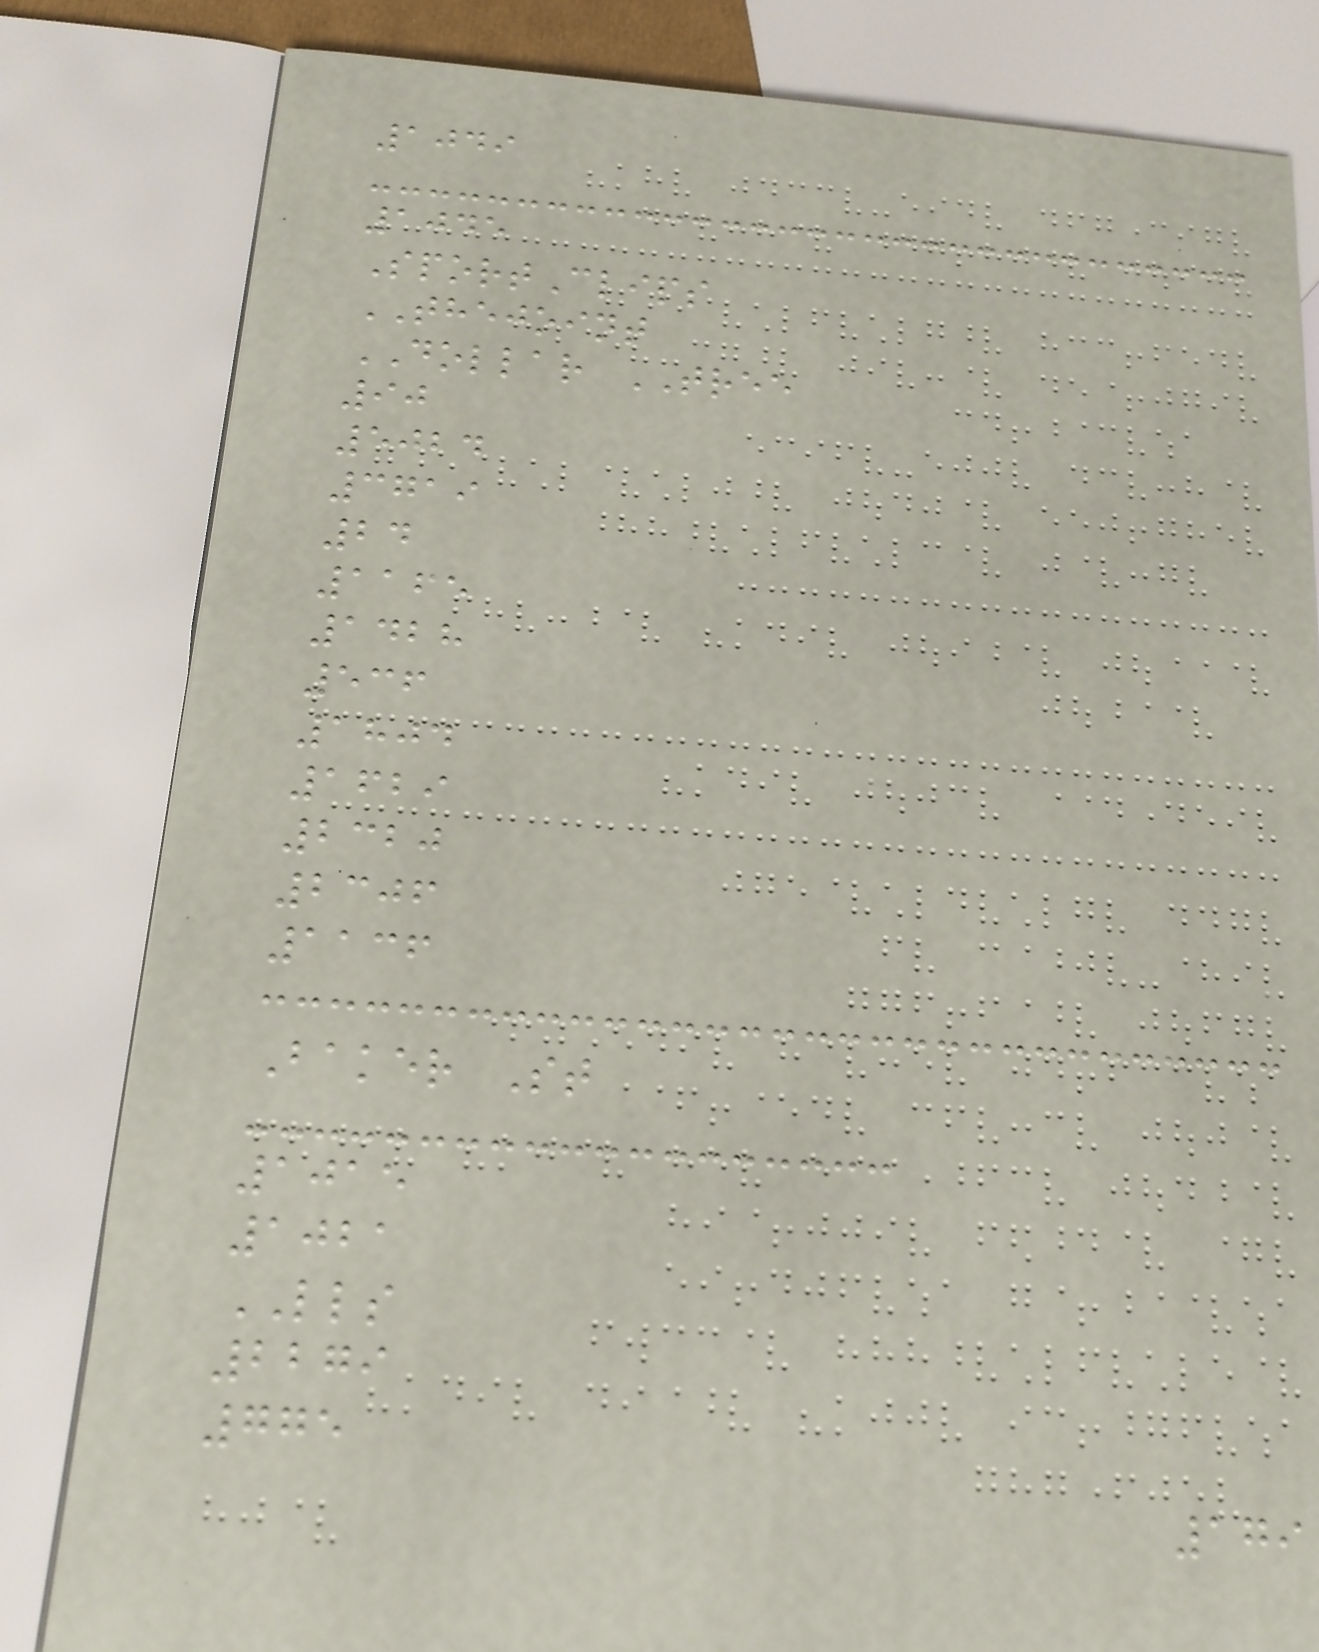1049
1045
SportClips
THEJOINT
DOLLAR TREE
90
5024
3719
24
1165
1428
536
1804
1629
2320
2306
1136
Baker St
1015
1021
LLS
2279
775
179
